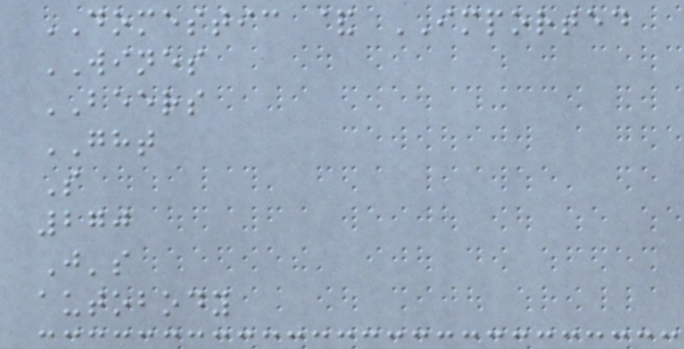DOMESTIC & IMPORTED
WINES
BEERS
GHT
S
270
J's
autobody
